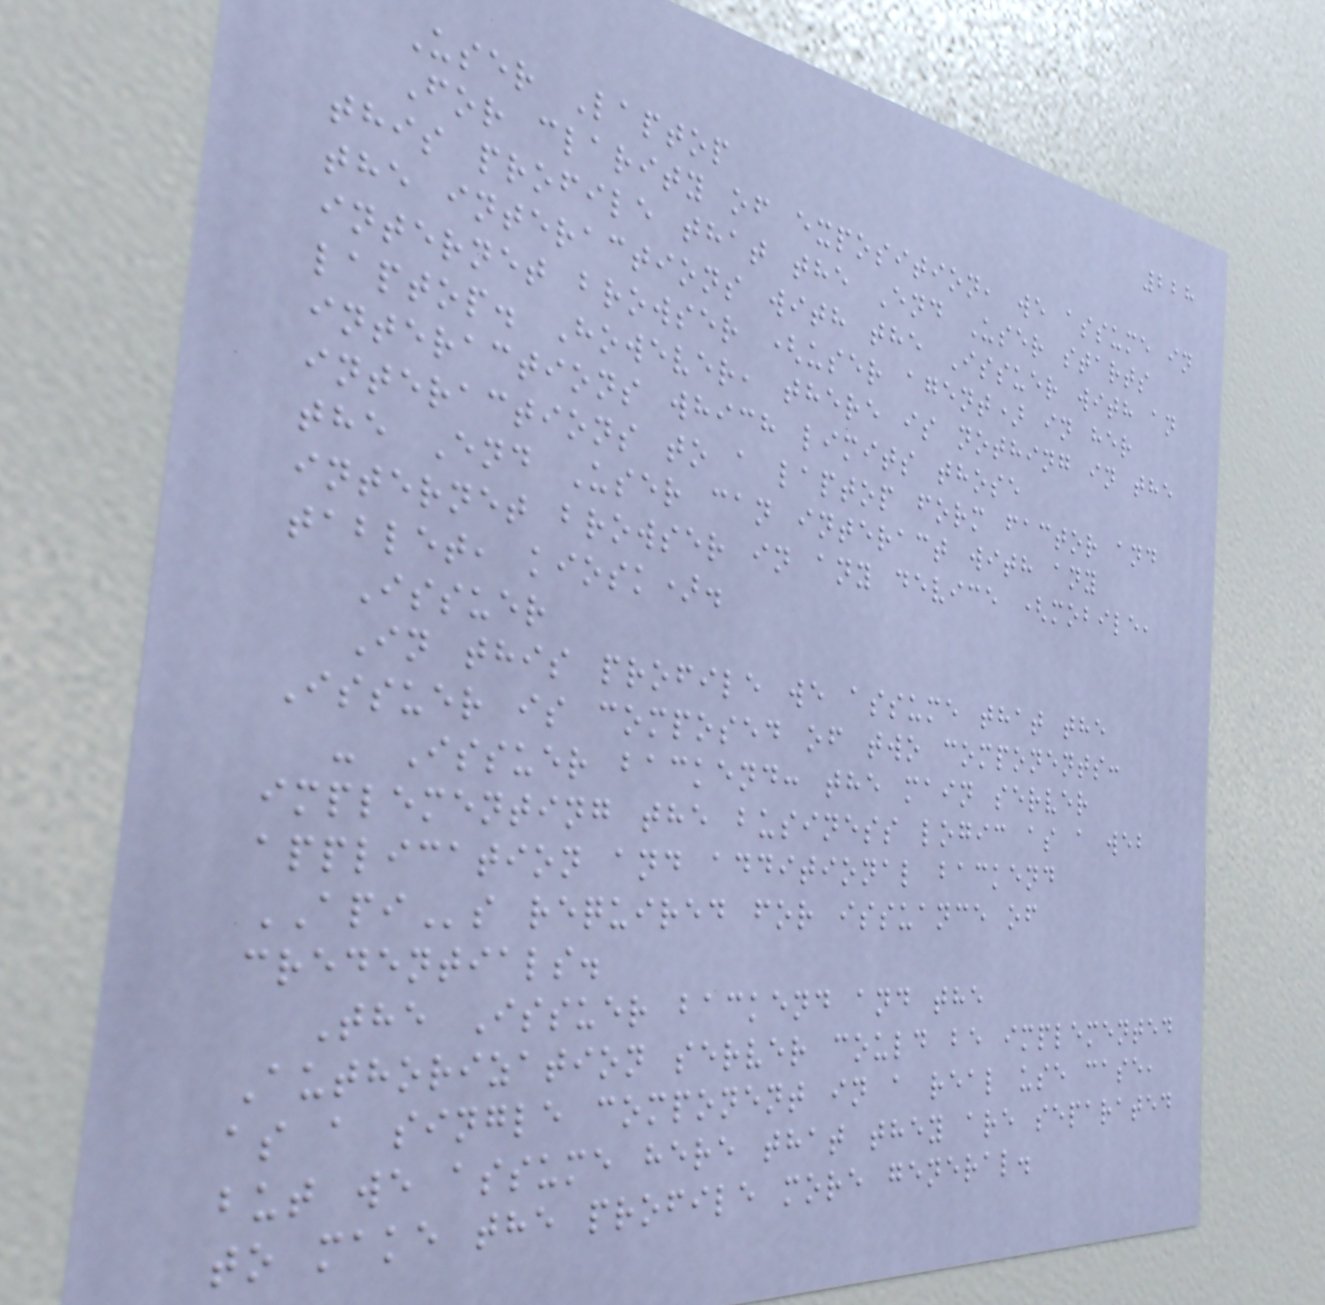228
User Laptop
For clarity of exposition, we assume in
this profile that the End User starts
the interactions with the Issuer with an
internet browser (user agent) in her
laptop. However, there is nothing in the
interactions which limits those
interactions to a laptop form factor and
the End User can interact with any
internet browser in any device (mobile,
tablet, kiosk).
Issuer
In this profile we assume that the
Issuer is composed of two components:
- Issuer backend: the main server
implementing the business logic as a web
application and additional backend
APIs required for issuance of
credentials.
The Issuer backend and the
Authorization server could be implemented
as a single component in a real use case,
but we assume here that they are separated
to make the profile more general.
